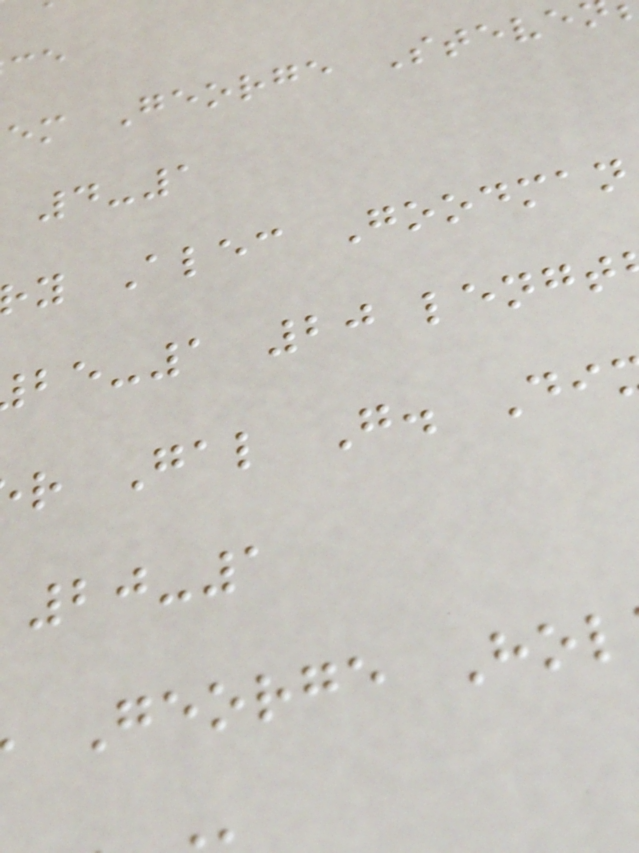em George Steve
4-1
y Alec Goodman
-1 20 lengt
r Gal G. Di
20-1
George Hol
